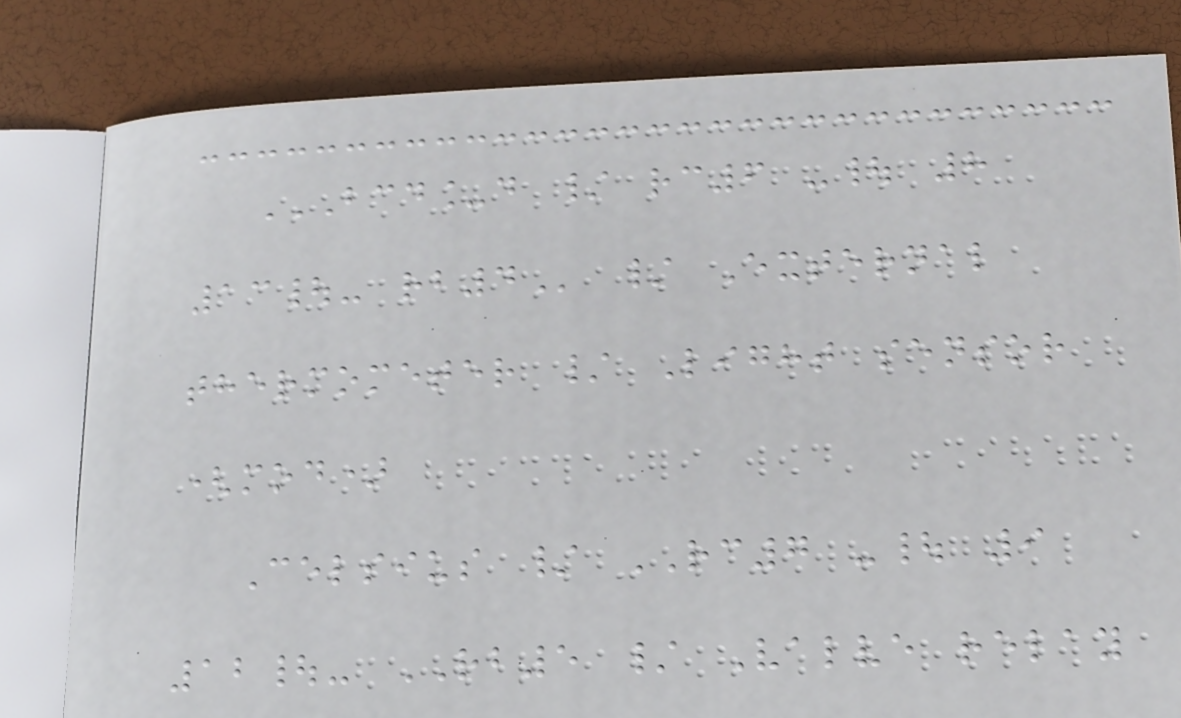BCD_D / RC6 -| 8
13|- RB4 / External
thermometer / Light sensor
(mod)
Celsius / RC7 -| 9
12|- RB5 / Valve relay
